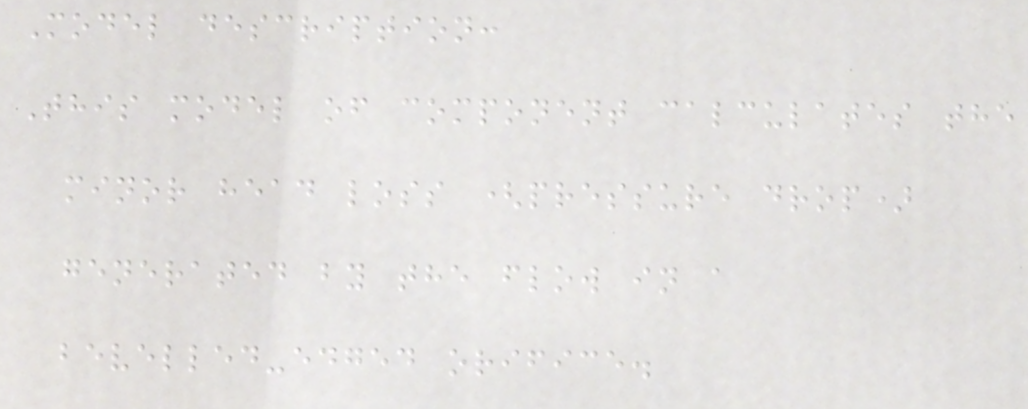Model description:
This model of component calculates the
minor head loss (pressure drop)
generated by the flow in a
bevelled-edged orifice.
